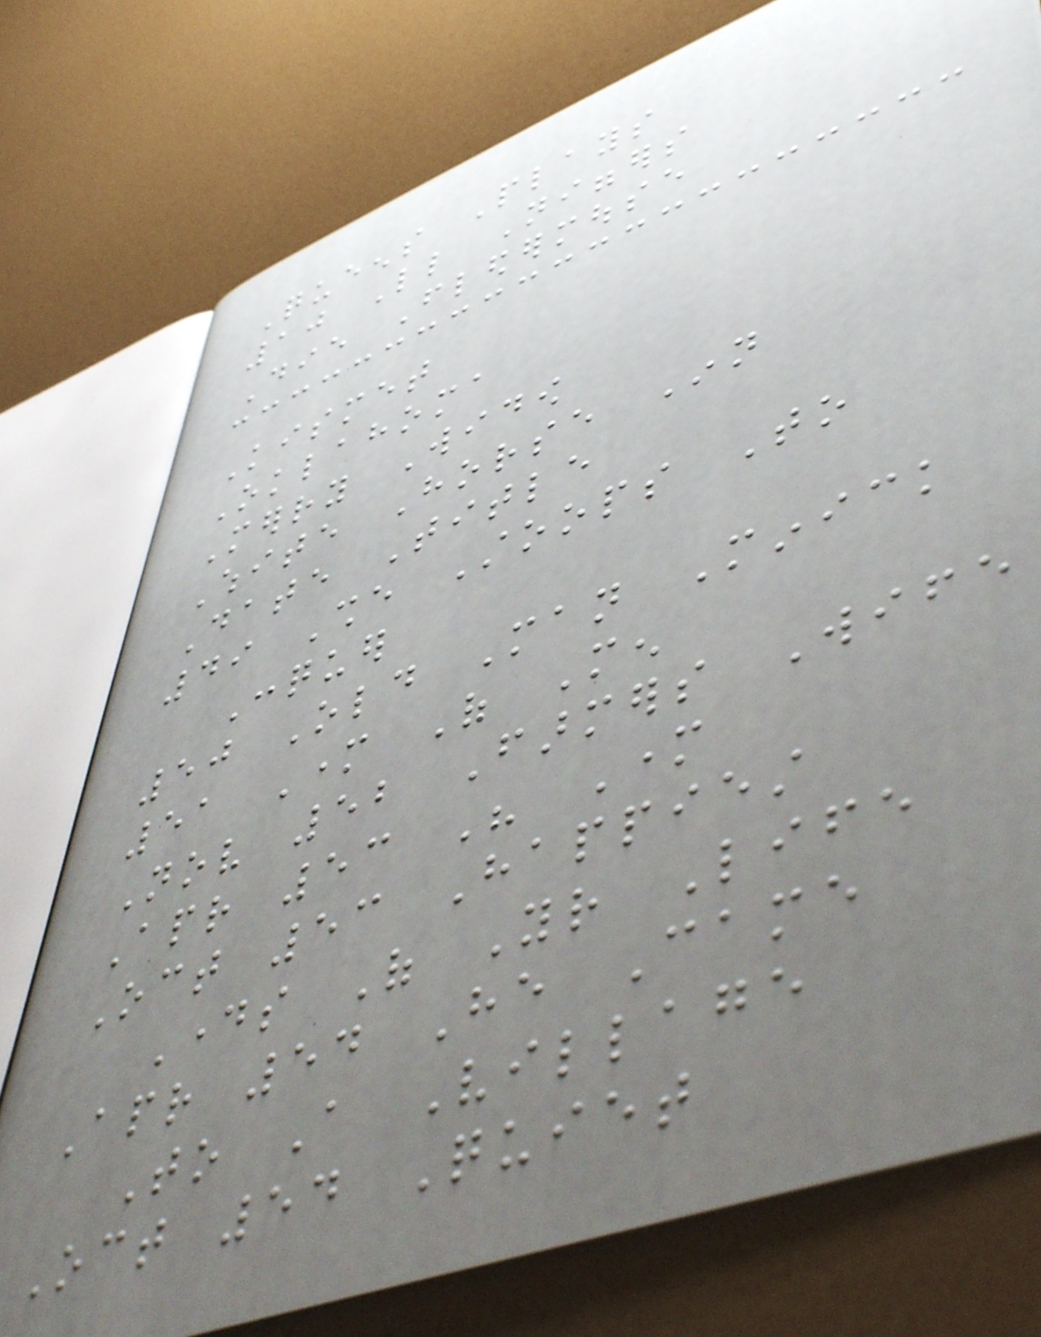Queens Plays
10 Little Niggers
Die Fledermouse
Kismet
Oklahoma
Merry Widow
White Horse Inn
Date Title
49 She Stoops To
Conquer
50 Old Man Minick
51 Mother Of Men
Nov 52 Farmers Wife
Apr 53 His Mother
Oct 53 Happiest
Days Of Your Life
Apr 54 He Came
To A Village
Oct 54 Quiet
